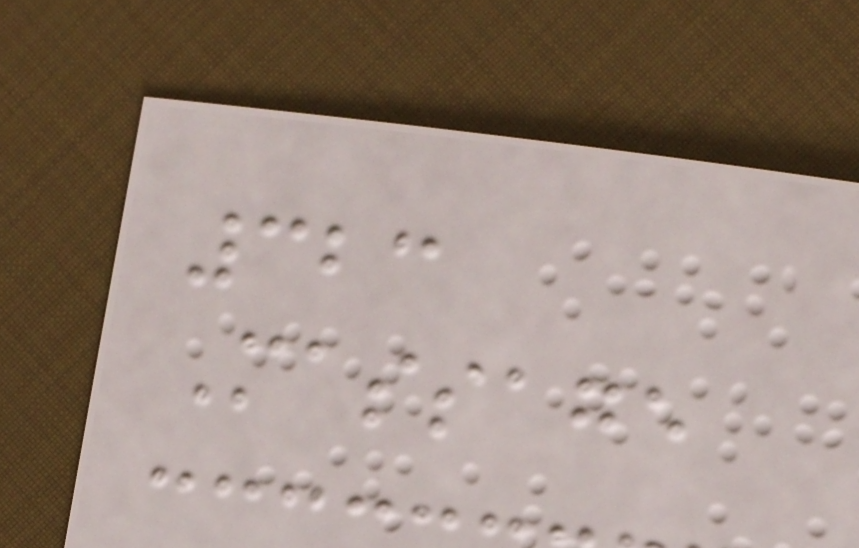323
Massage
